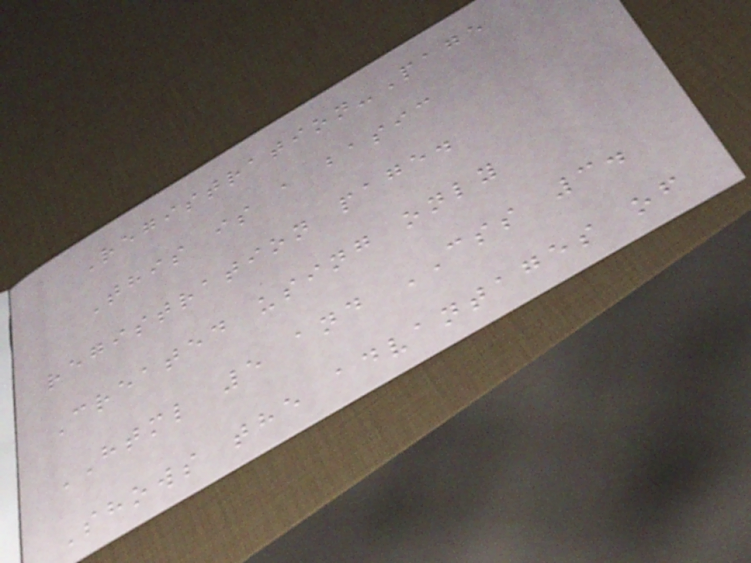Registration-Page
This is a basic
registration page.
Created using only
HTML 5 and CSS 3.
Shows the advantages of
